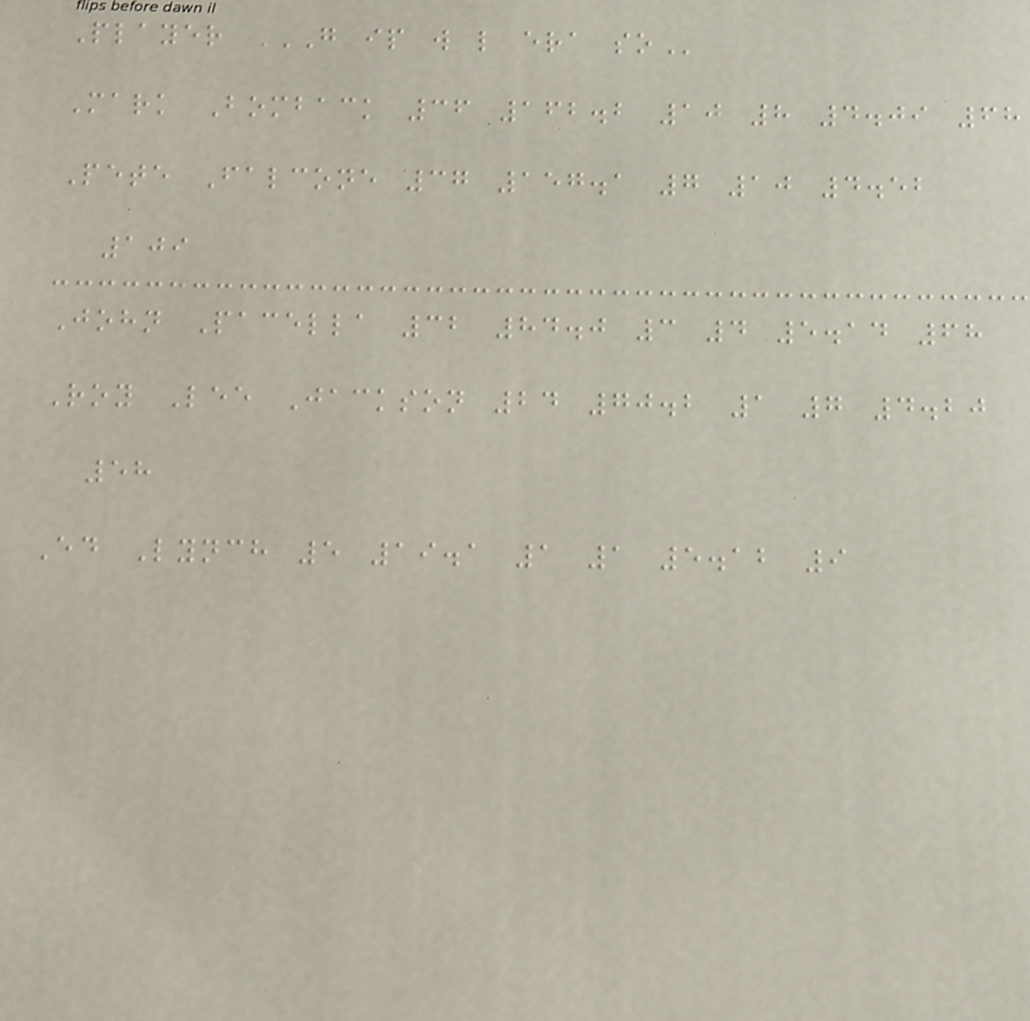Player G IP W L ERA SO
Mark Bomback 36 162.2 10 8 4.09 68
Pete Falcone 37 157.1 7 10 4.52
109
John Pacella 32 84.0 3 4 5.14 68
Roy Lee Jackson 24 70.2 1 7 4.20
58
Ed Lynch 5 19.1 1 1 5.12 9
